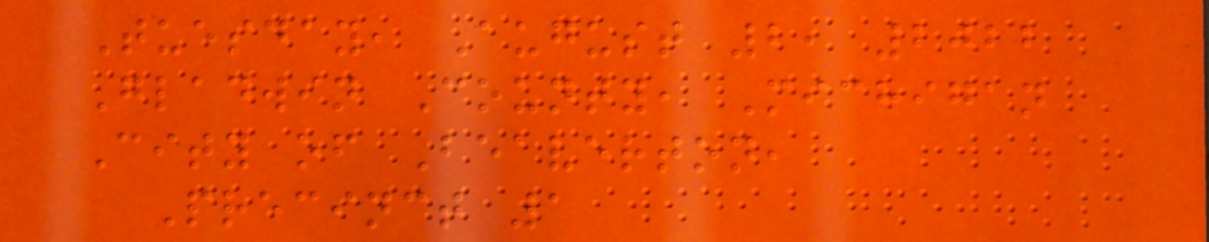Tuesday, August 2, 2022
Gladwin County, Michigan
City of Beaverton,
Precinct 1
